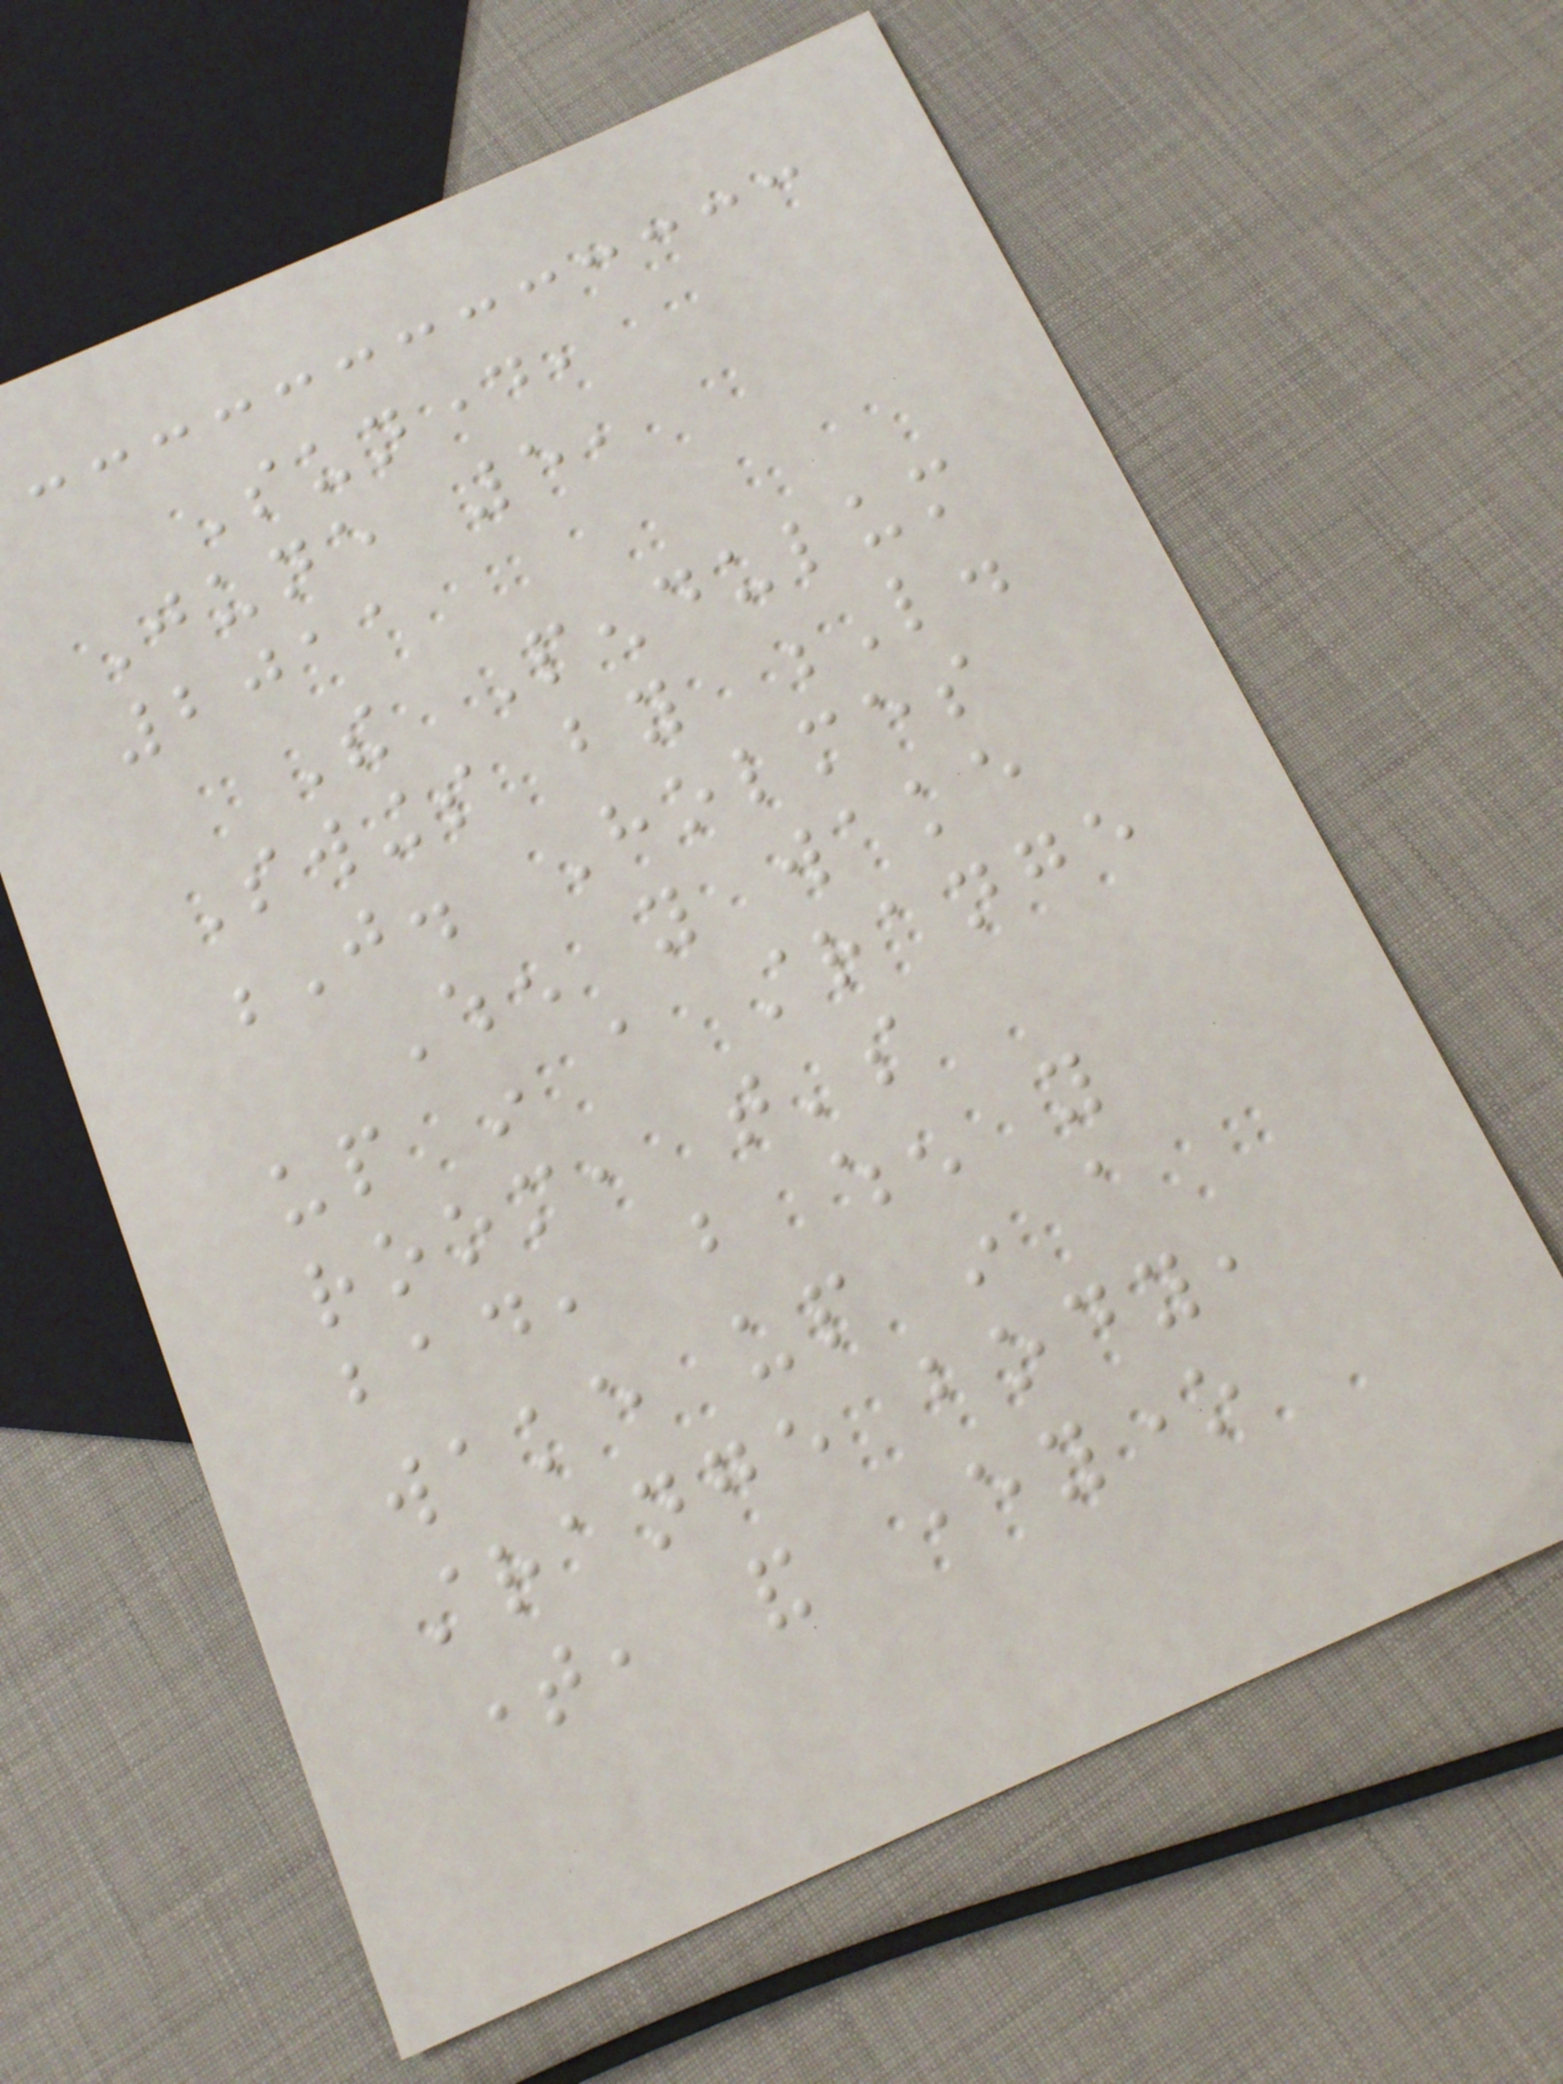Sunday,
June 5,
2011
The Pendulum
Swings by L.
J. Holmes
When you wake
up in a strange
room, that's
bad, but when you
wake up in a
strange body,
time, and everyone
